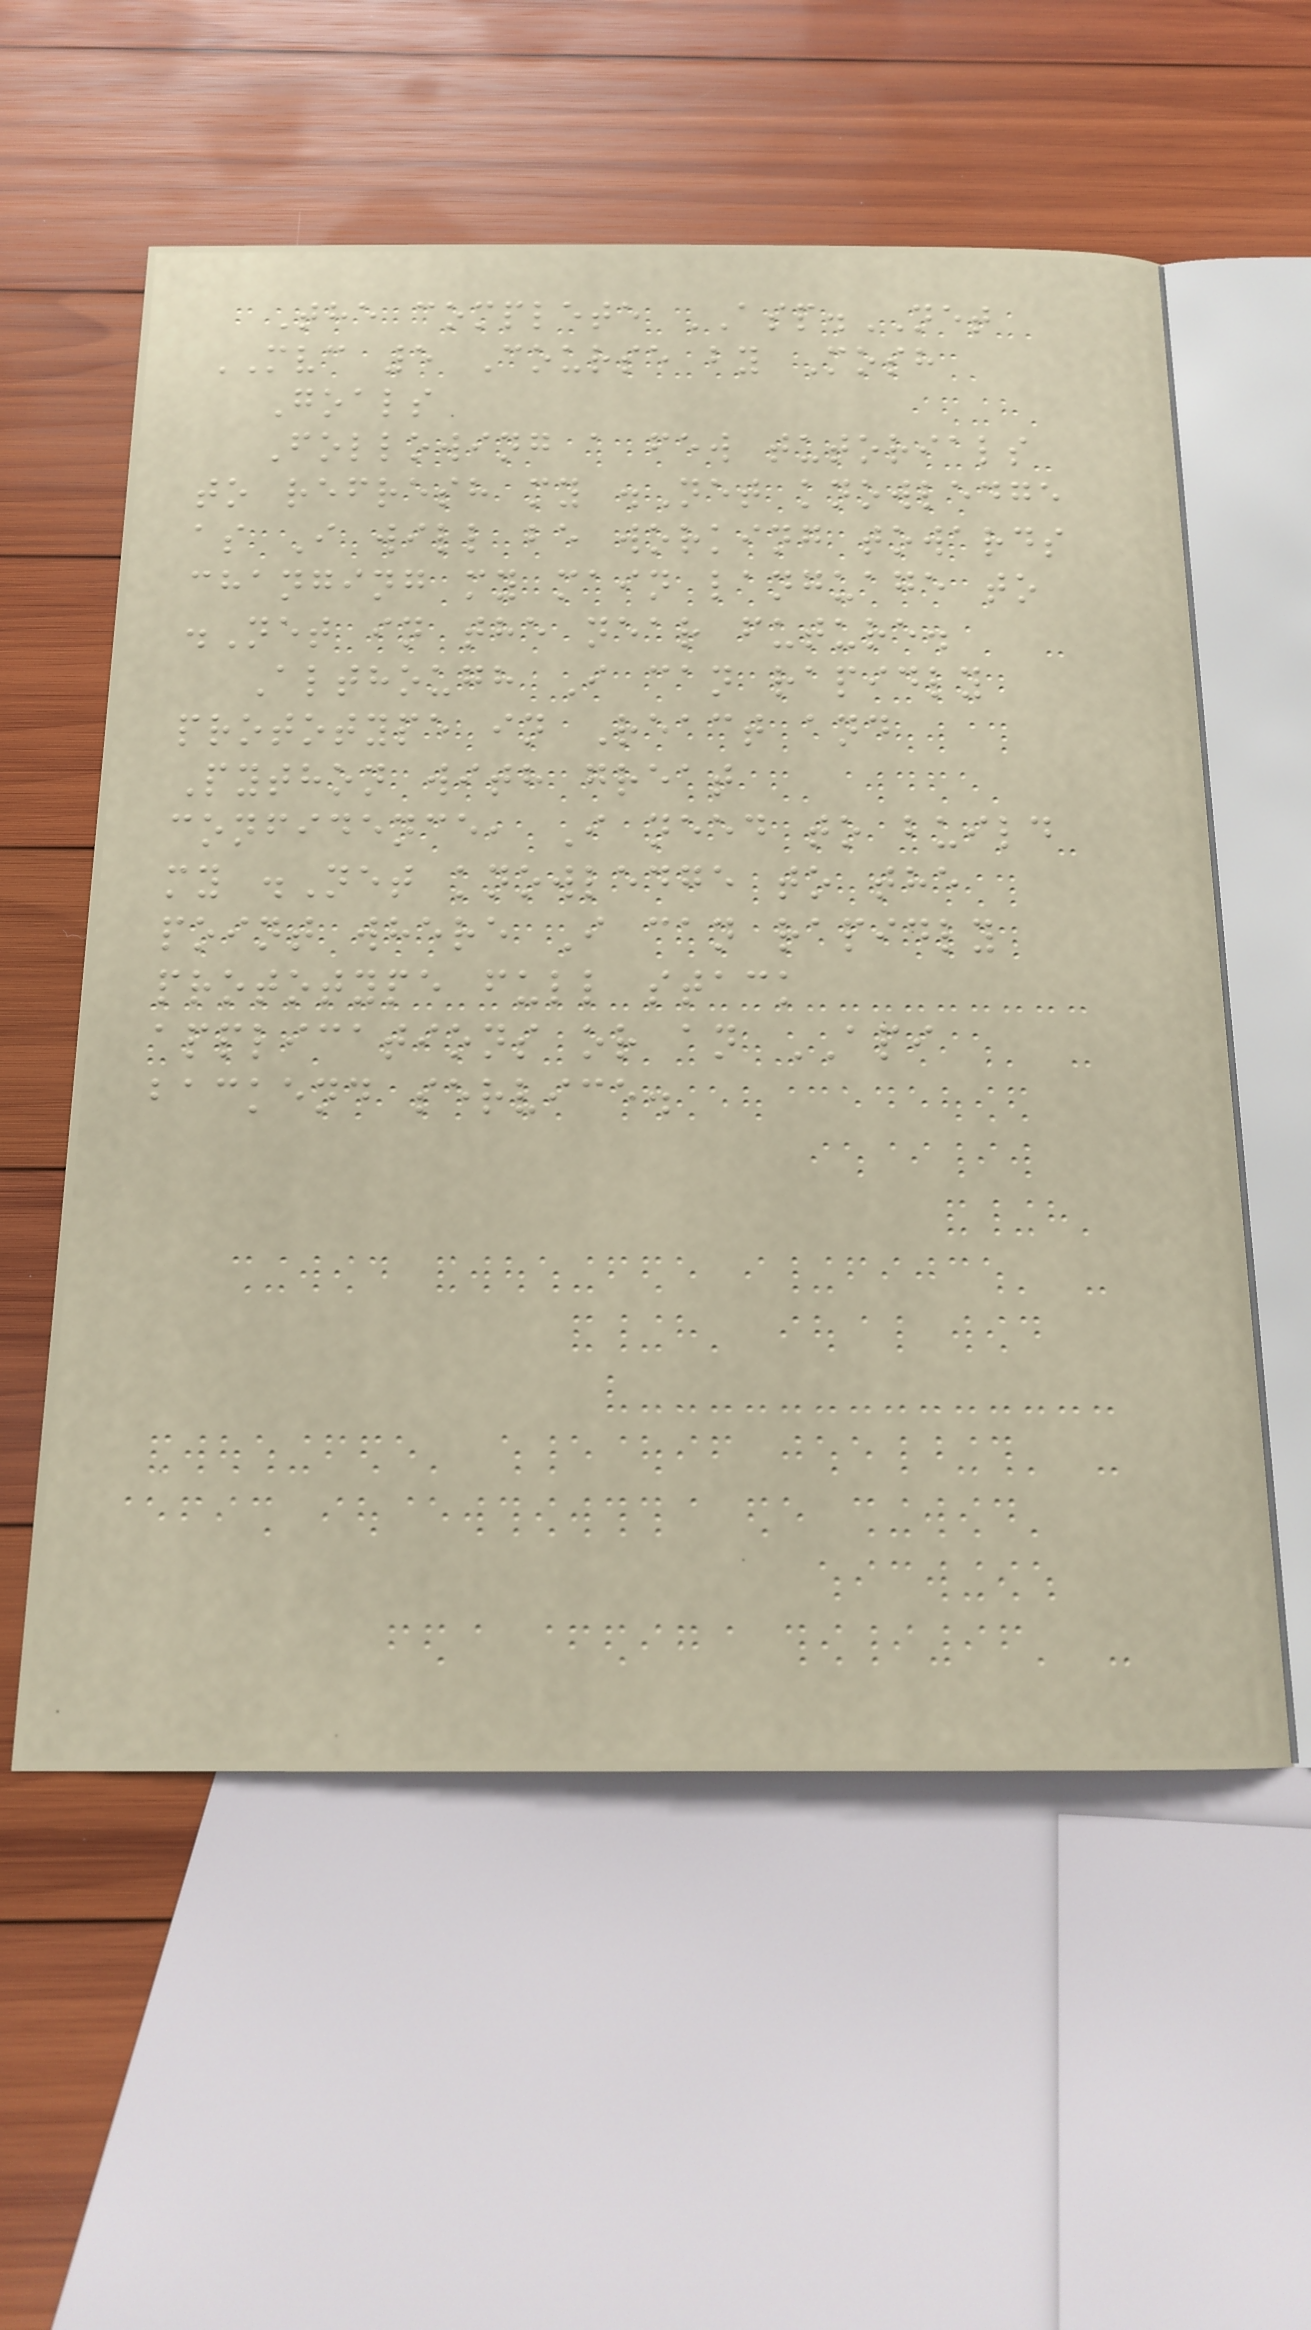The complete ASP.NET
MVC 5 Course by Mosh
Goals
Following a few tutorials
to refresh my .Net knowledge
as I will be working towards
changing my main language to
.Net in the near future.
Although I can rapidly
prototype in React and
Python with great
confidence, I need to build
my .Net knowledge to the
point where I can rapidly
prototype full stack
applications or an API
backend service.
